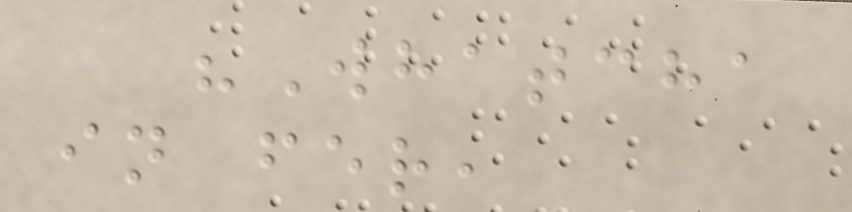"Whatcha
in fer,
